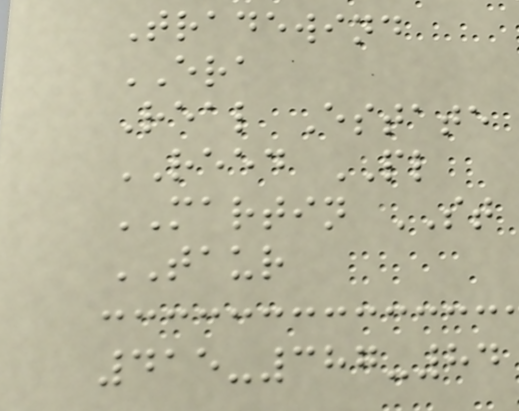Tradewind
ERA
Real Estate
REED PL
MARTIN ST
TAUR
415-387-84
